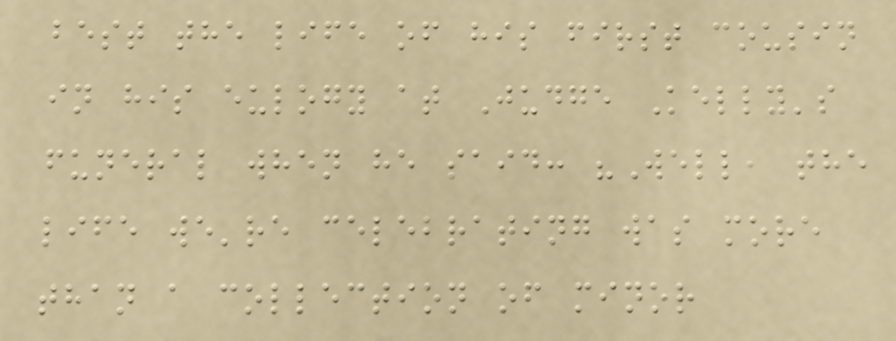best the life of his first cousin
in his eulogy at Judge Kelly's
funeral when he said: "Well, the
life we're celebrating was more
than a collection of minor
